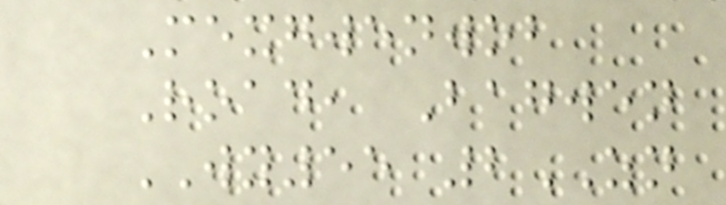Mexgwenwob
Road, Bagwen
WY55 2ZN
